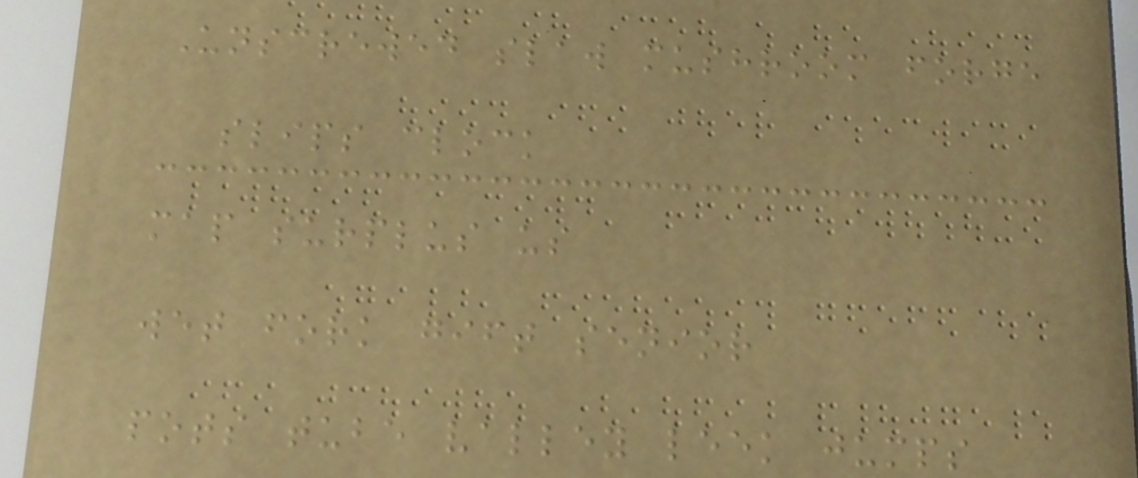Unscrewed slaw mushroom forge
slips clock
map surplus us
wet fork gift senior
pots tube valley leek jumps
